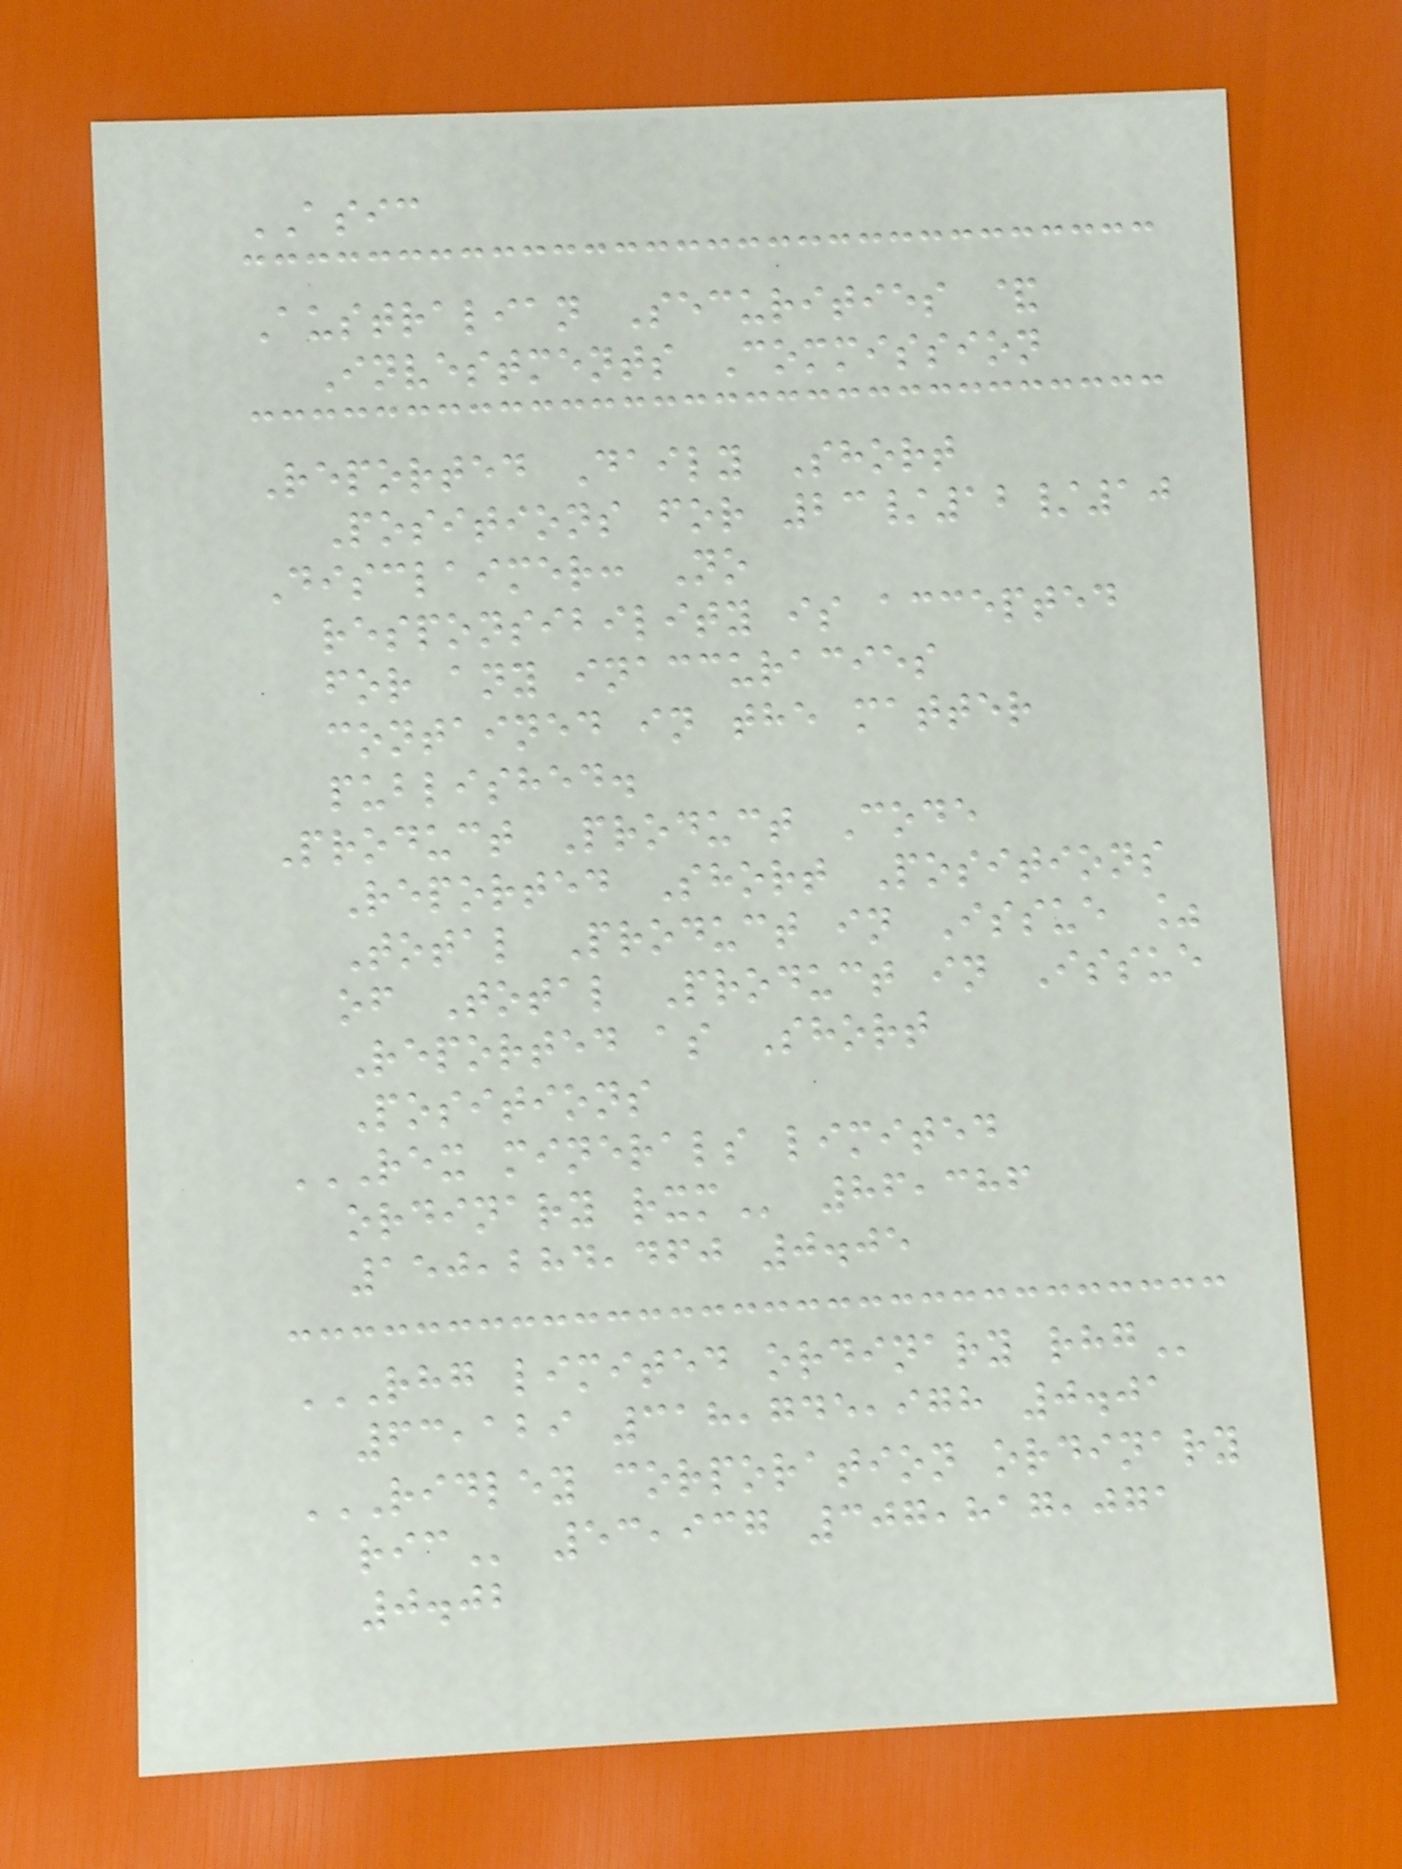ASIC
Australian Securities &
Investments Commission
Reported Daily Short
Positions for 23/12/10
Disclaimer: No
responsibility is accepted
for any inaccuracies
contained in the matter
published.
Product Product Code
Reported Short Positions
Total Product in Issue %
of Total Product in Issue
Reported as Short
Positions
REX MINERALS LIMITED
ORDINARY RXM 86,386
150,284,460 0.05
RHG LIMITED ORDINARY RHG
63,129 318,745,978 0.01
RIDLEY CORPORATION ORDINARY
RIC 53,937 307,817,071
0.02
